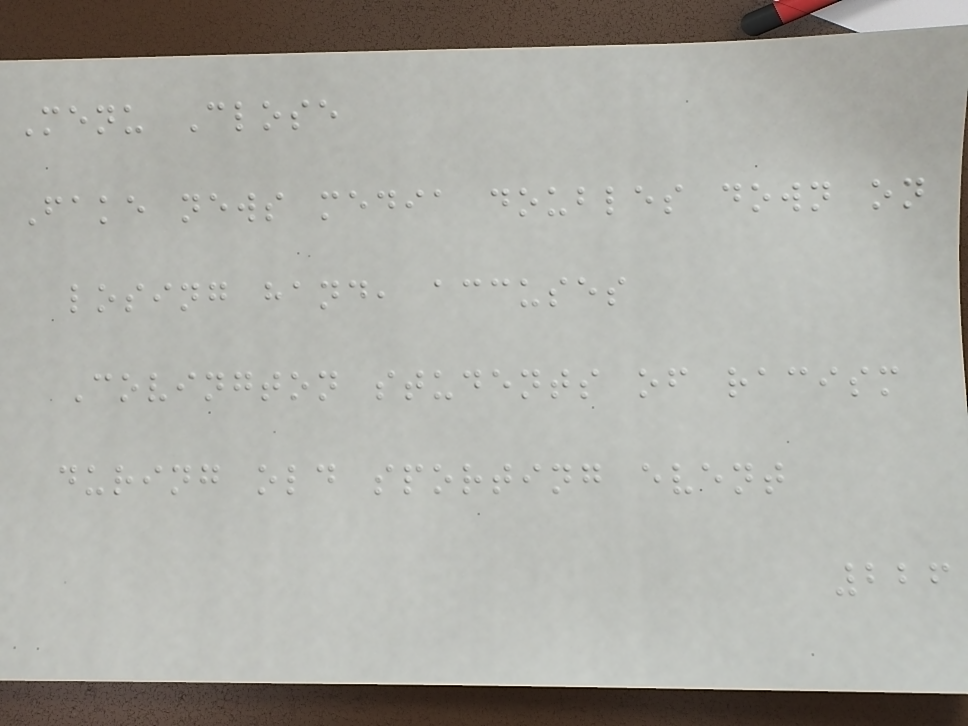Menu Close
Fake news media doubles down on
losing hand, accuses
Covington students of racism
during old sporting event
226
